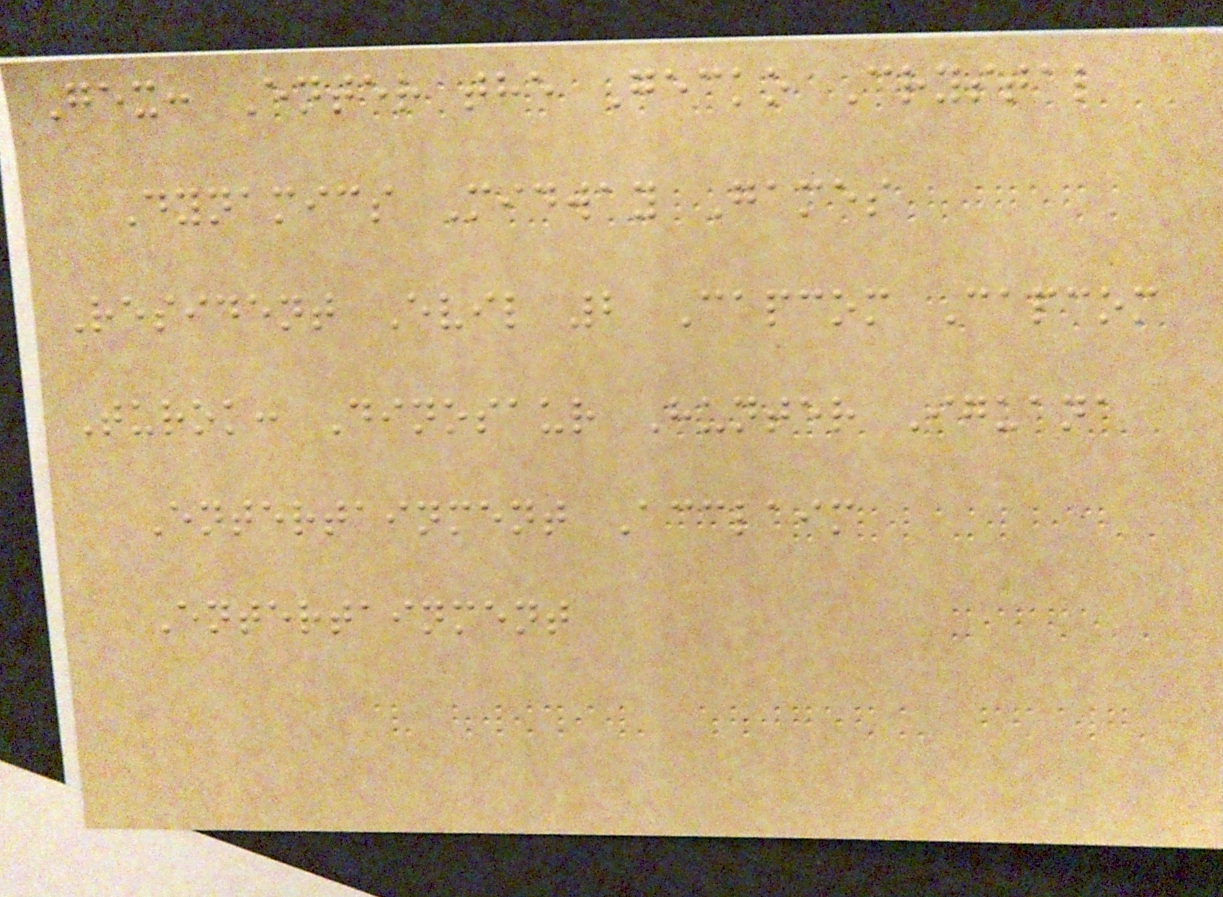Gex: Enter the Gecko Crystal
Dynamics Midway Games
Resident Evil 2 Capcom Capcom
Turok: Dinosaur Hunter Iguana
Entertainment Acclaim
Entertainment
